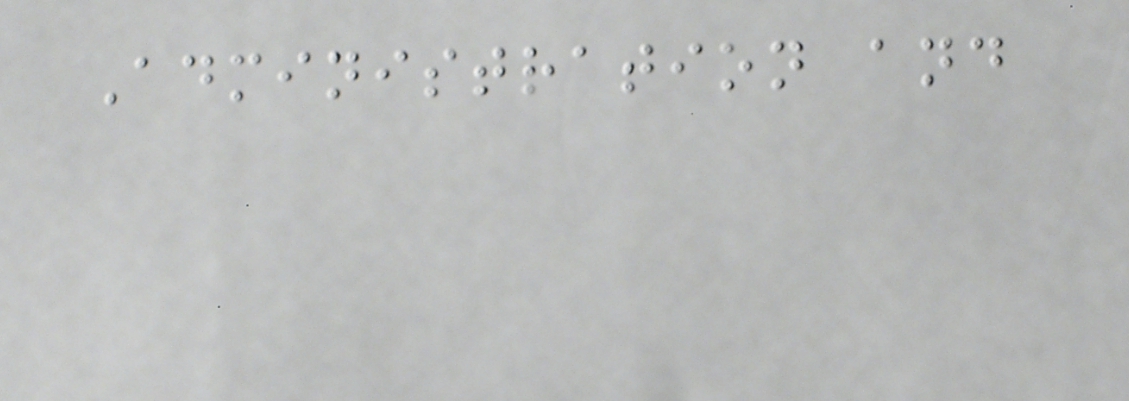Administration and
